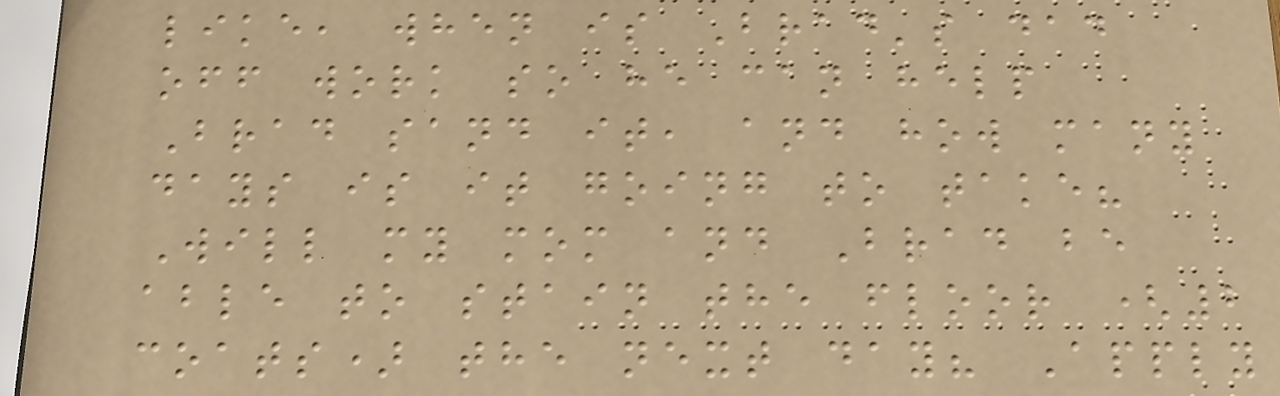like, when is Brad's dad
off work so he can help
Brad sand it, and how many
days is it going to take?
Will my mom and Brad be
able to stain the floor (2
coats) the next day? Apply
